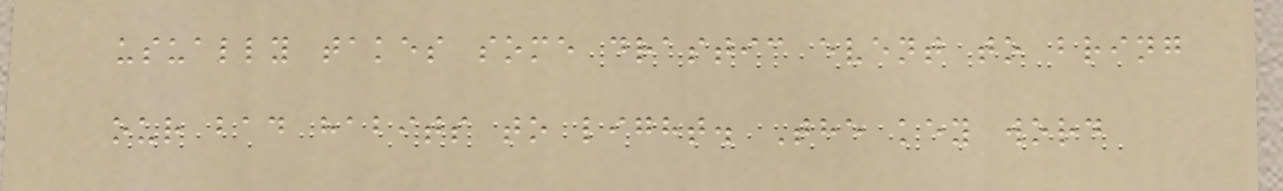usually takes some drastic event to bring
our bad habits to light. The key word
